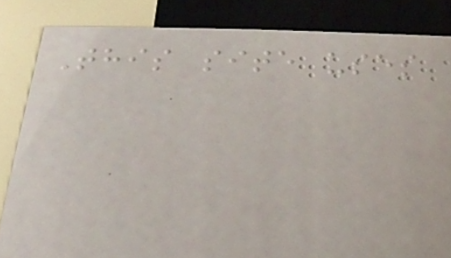This site uses
